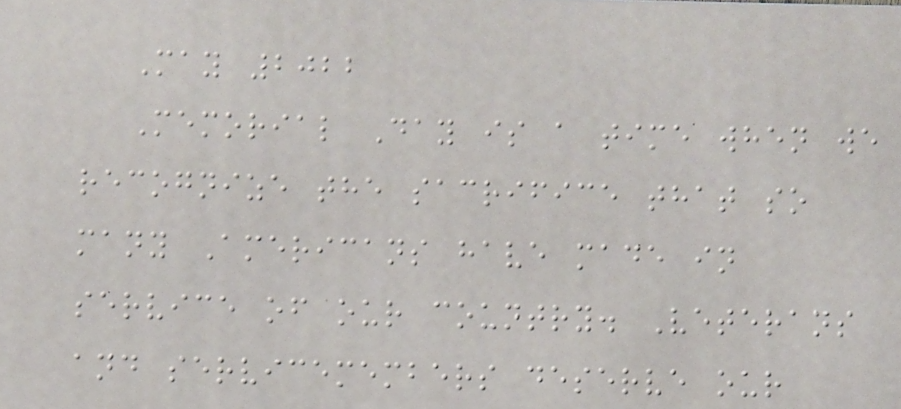May 2022
Memorial Day is a time when we
recognize the sacrifice that so
many Americans have made in
service of our country. Veterans
and servicemembers deserve our
